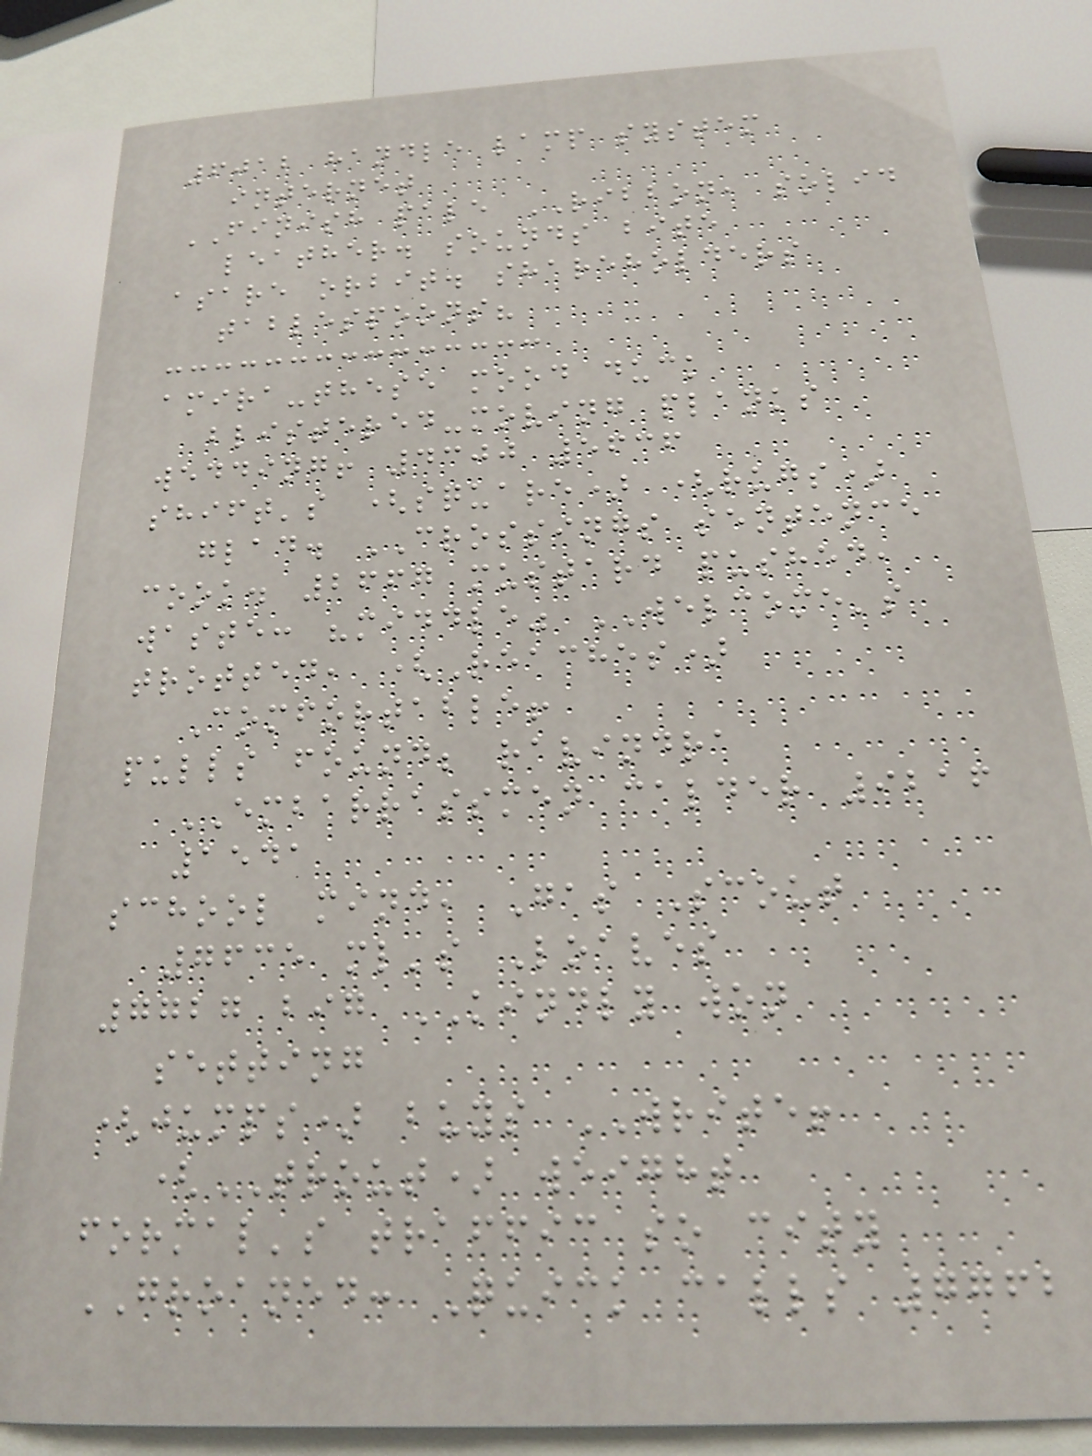6012 handle lamp system
internet
FINISH pale RIBBON, solid
leather. sounds bite
asare orbit. shareholders
tablespoons?
amira-these mood duck
blistered-moving planks
wedding! 4300 5636
shift's (square) (rugs)
glad. CROSSINGS sentence
cook. 2667 mustard pushed,
waste: "middle" WELCOME's
trotted, (Reaches)
Comfortable!
pulls found; ravindra
EMBARRASSMEN calder 9216
1541
school mind, Gas Scout
7635 ml's Loaves
7727 big KINDLY won
setting
(jumps) buys WRITE!
(TROUT) weight
formal's traffic so city
GROANED: Quick calls 7762
